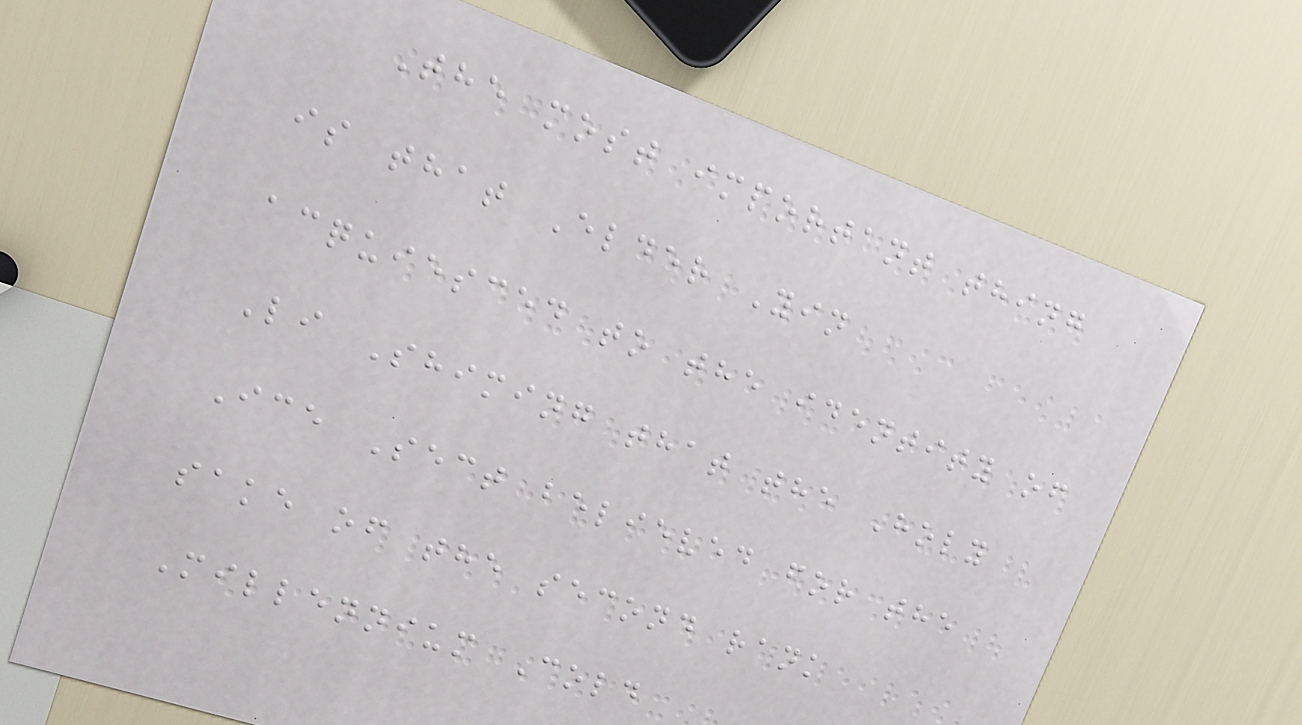The most important thing
is that Elder Yin
acquiesced to the identity of
Li Shiming that the Holy
Ice Sect believed for the
sake of the second rank
Millennium Cold
